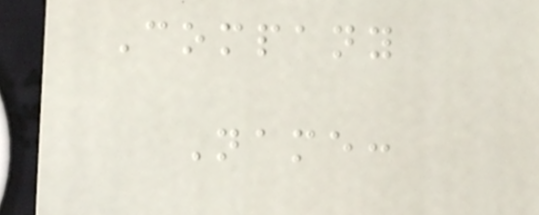Company
Name:
